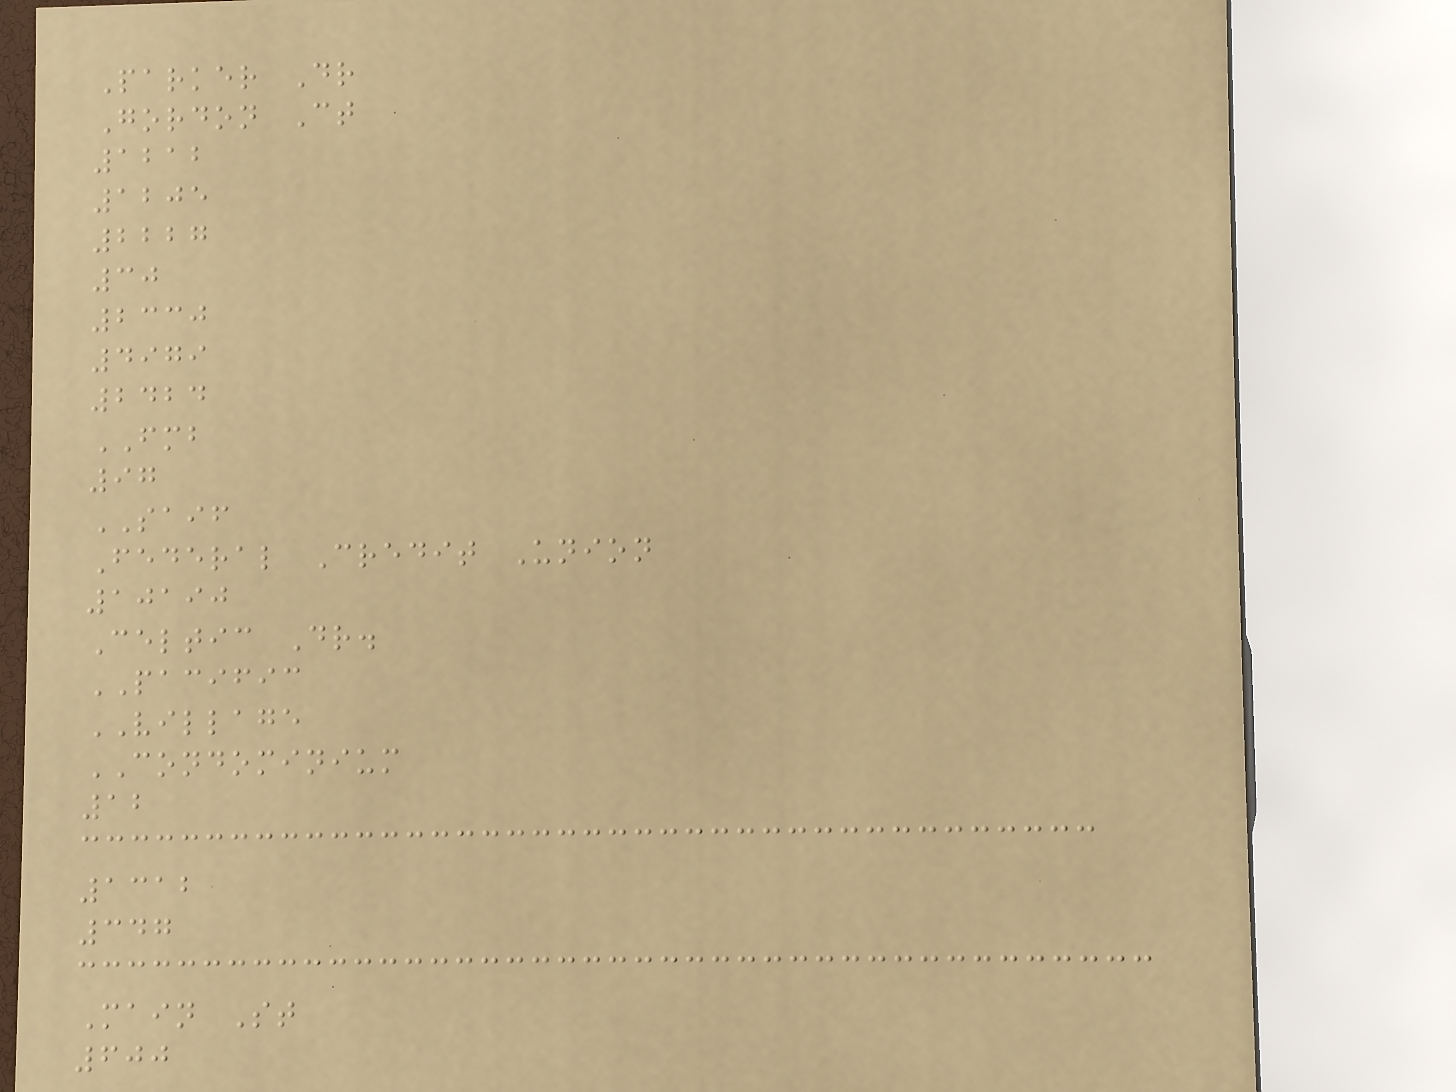Parker Dr
Gordon Ct
1212
1205
2227
30
2330
4979
2424
FMB
97
SAIF
Federal Credit Union
10190
Celtic Dr.
PACIFIC
VILLAGE
CONDOMINIUM
12
1312
347
Main St
600
